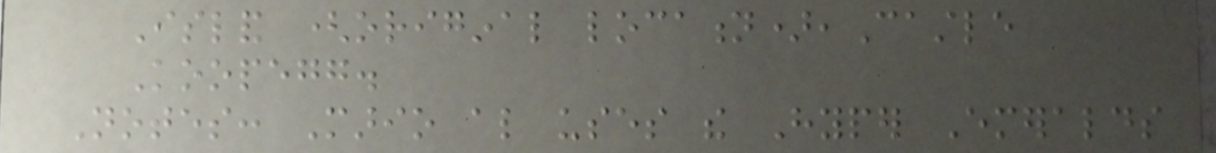Island (original location),Castle
Koopegg.
Notes: Mario also uses the Hyper Emeralds
